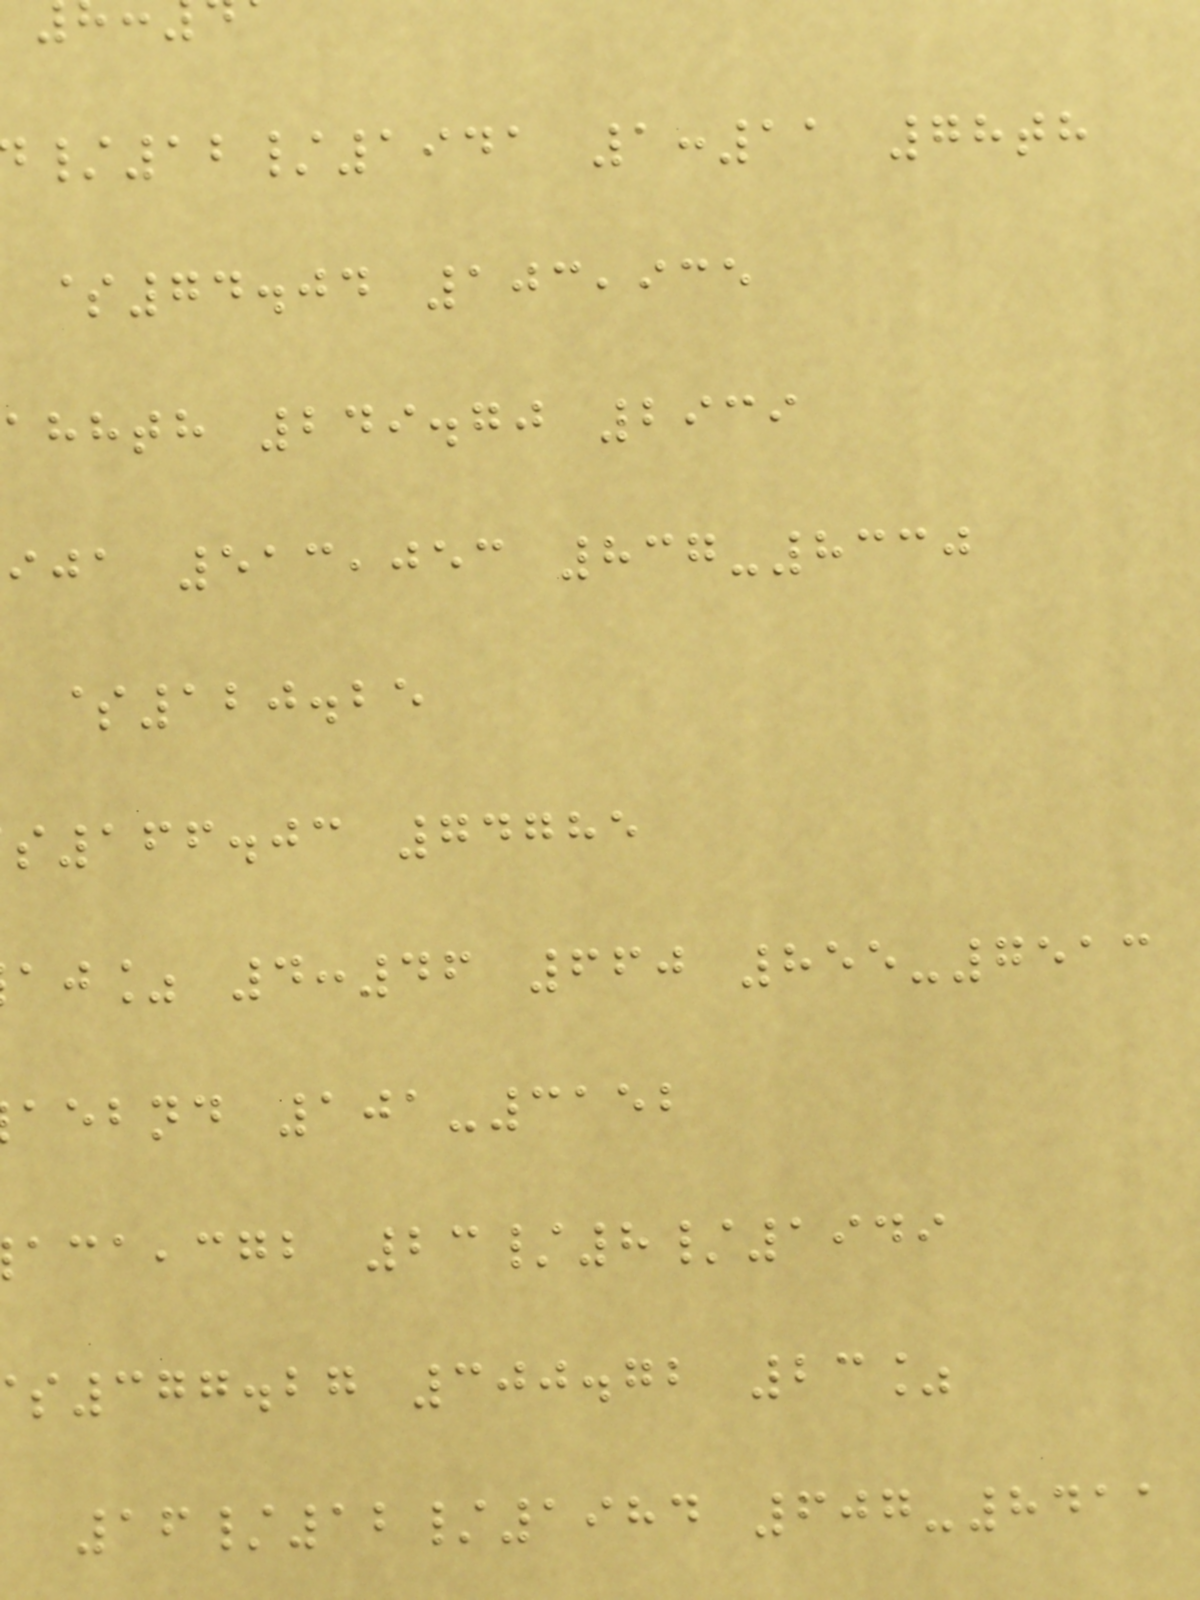/12/1941 1:11 78th
$74.04 103,935
ahhth 249.70 2939
ija 513,053 837-8330
$120.25
166.03 74785
aj% 4:46 660 855-7513
aebnd 101-3152
,cgb 23/8/1949
377.27 300.72 23%
16/12/1984 607-8411
